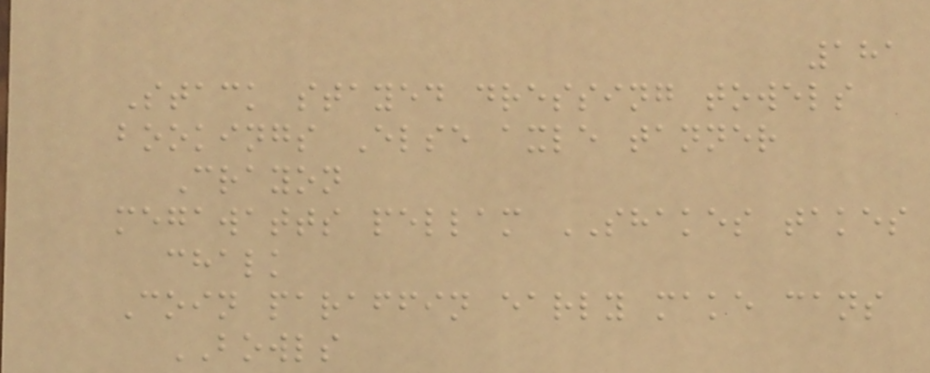181
Stack stayed dressing towels
bookings Else axle tanner
Crayon
megawatts pellam SHAKES takes
chalk
Coin paraffin early make cans
BOWLS
